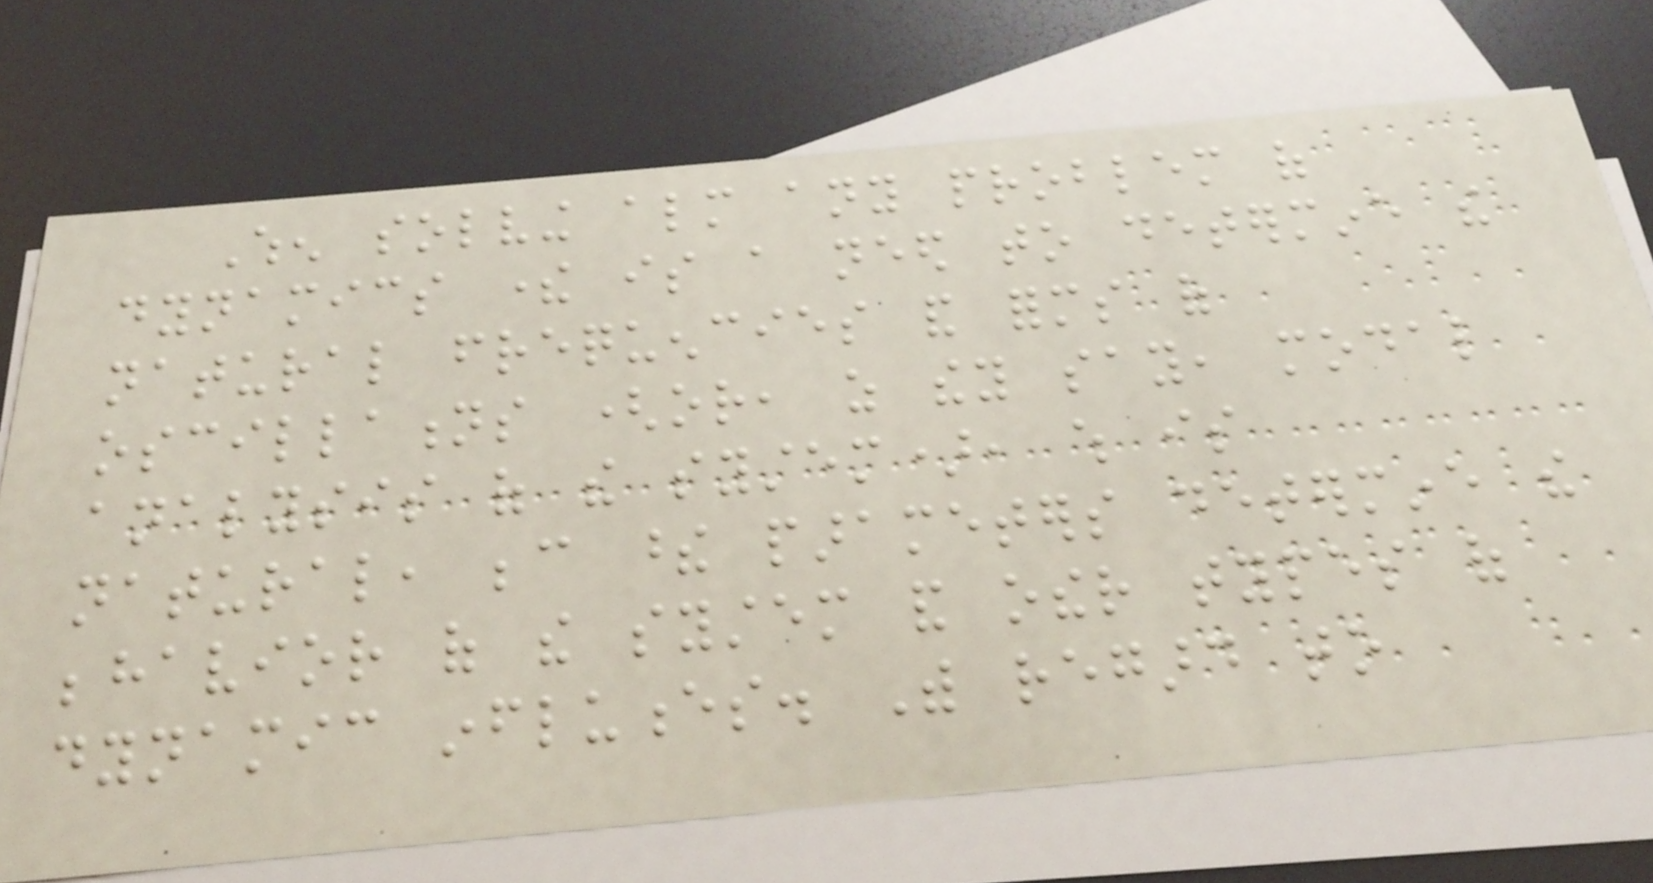When solving almost any problem of
dynamics there is a need to determine the
natural frequencies and forms of
oscillations (or, as they say, modal
analysis of the system), which is
natural, because these parameters determine the
behavior of the system and other types of
dynamic influences. With regard to
